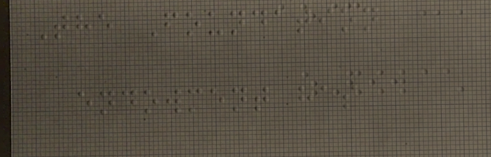The Foundation
endowment has
